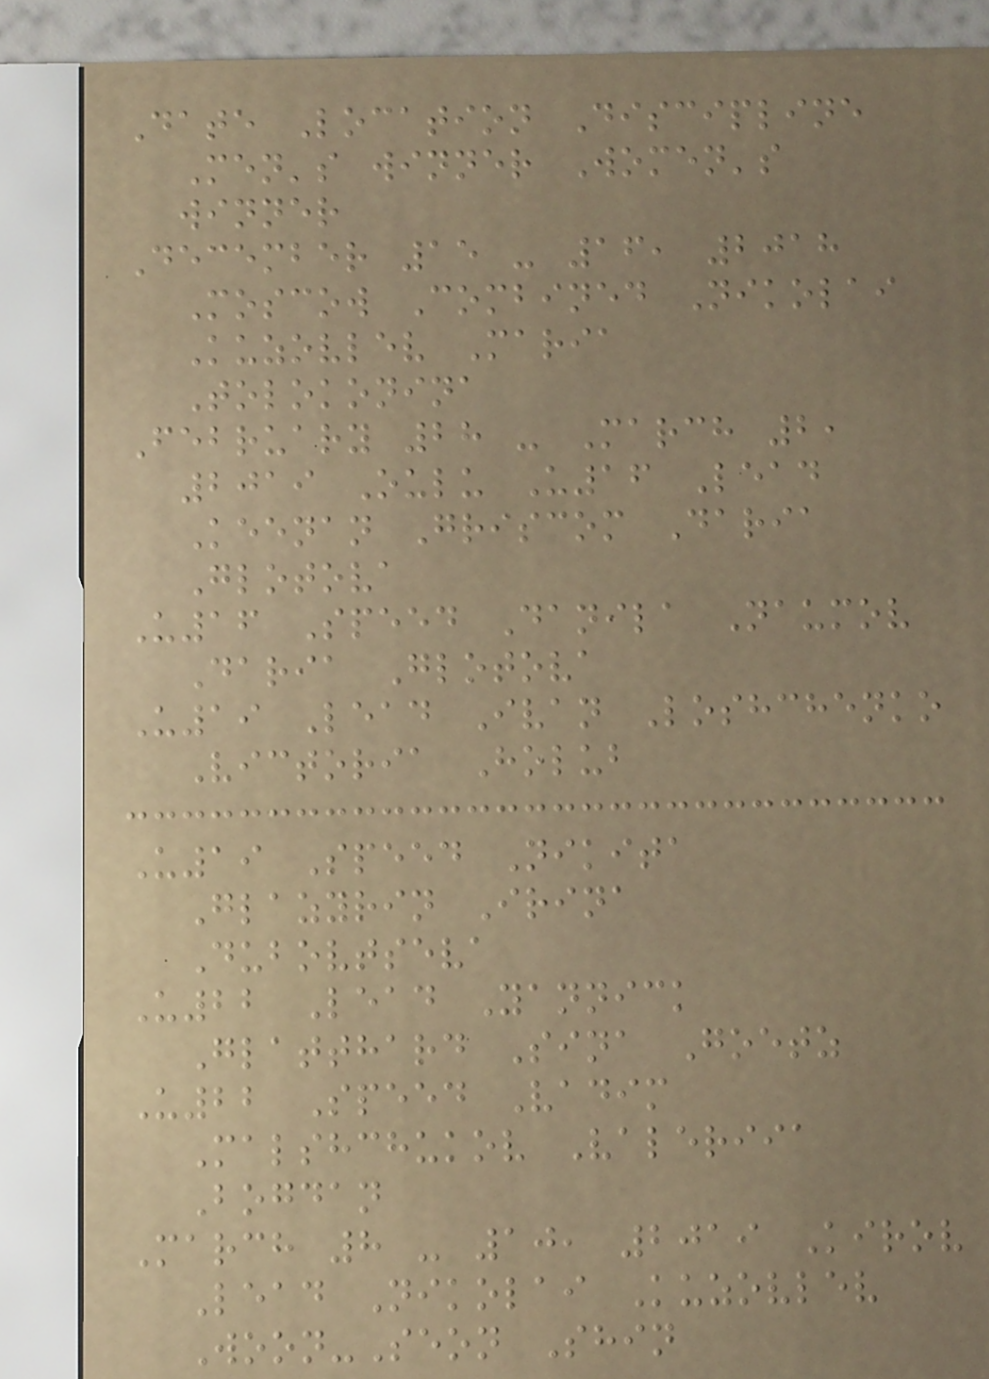Date Location Discipline
Men's winner Women's
winner
December 15 - 16, 2018
Moscow Combined Nikolai
Kuzovlev Maria
Tolokonina
February 28 - March 2,
2019 Oulu U16 Lead
Keenan Griscom Daria
Glotova
U16 Speed Danila Naumov
Daria Glotova
U19 Lead Ivan Loshchenko
Victoria Holub
U19 Speed Nikita
Glazyrin Irina
Dubovtseva
U22 Lead Yannick
Glatthard Sina Goetz
U22 Speed Vadim
Malshchukov Valeriia
Bogdan
March 8 - 10, 2019 Kirov
Lead Nikolai Kuzovlev
Woon-Seon Shin
